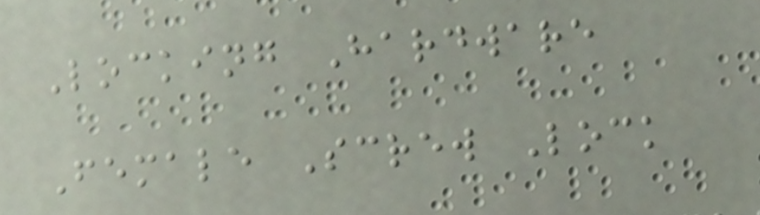Locking Hardware
Female Screw Lock
